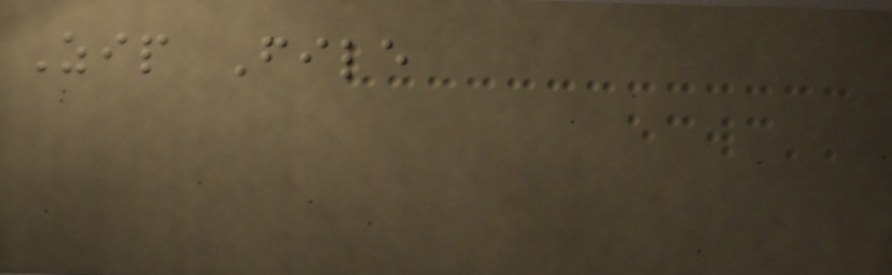Zip File
